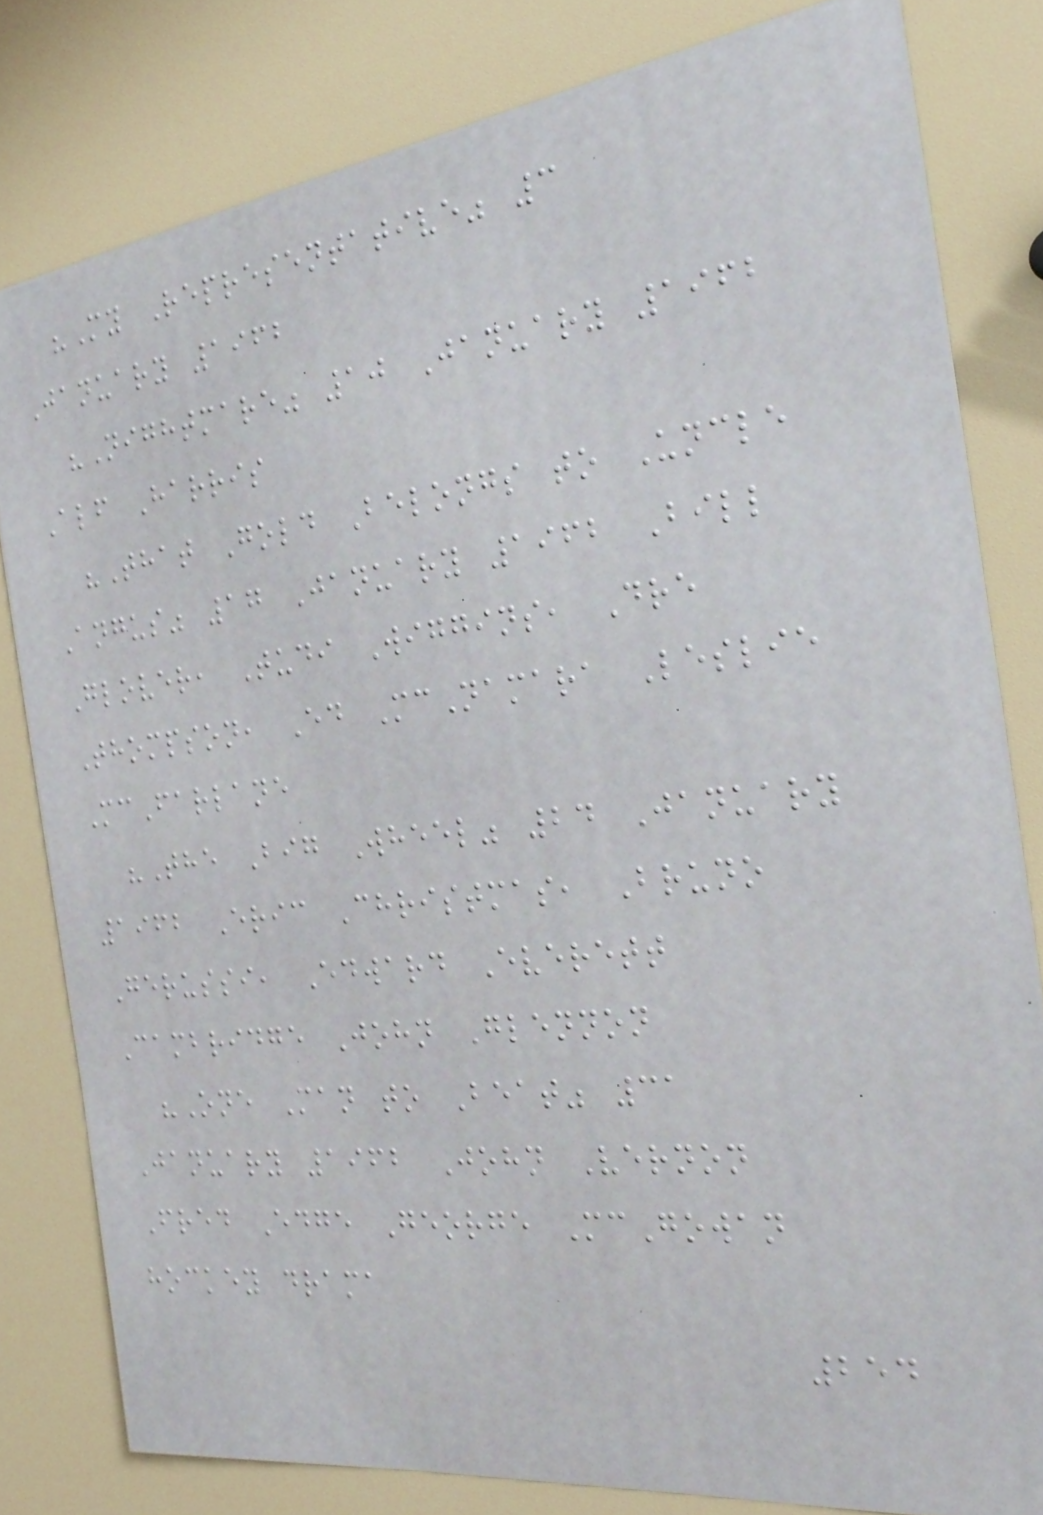"My Representative" 3
January 1962
"Nightmare" 10 January 1962
Alf Harris
"That Gold Belongs to Uncle
Angus" 17 January 1962 Bill
Glover, Tudi Wiggins, Dre
Thompson, Ed McNamara Leslie
McFarlane
"The Big Wheel" 24 January
1962 Eric Christmas, Bruno
Gerussi, Edward Everett
Cambridge John Glennon
"One Man to Beat" 31
January 1962 John Vernon
Fred Edge George McGowan
hockey drama
254
